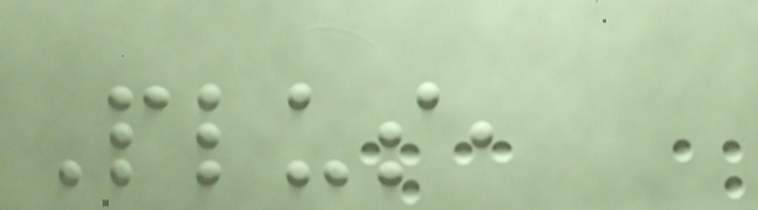Plus,
